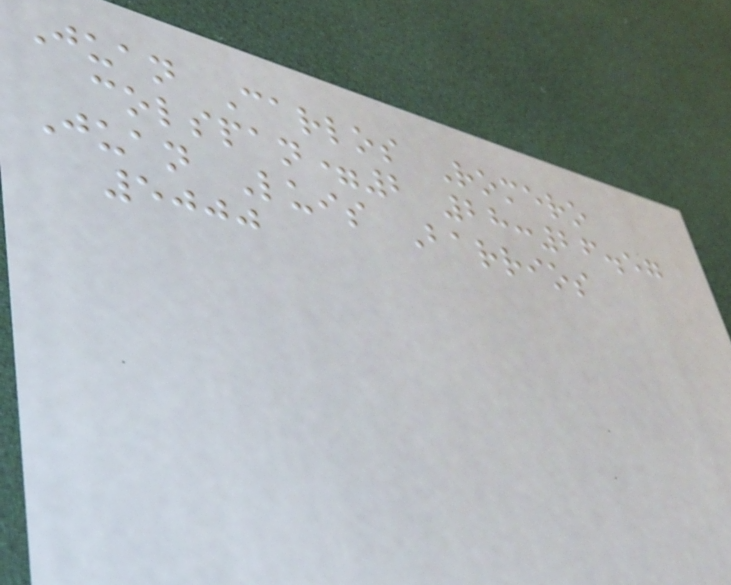Juan Carlos Romero
colspan=2 28:26.57
Juan Luis Barrios
5000
